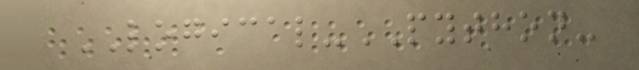LOGICAL-PYTHON-
